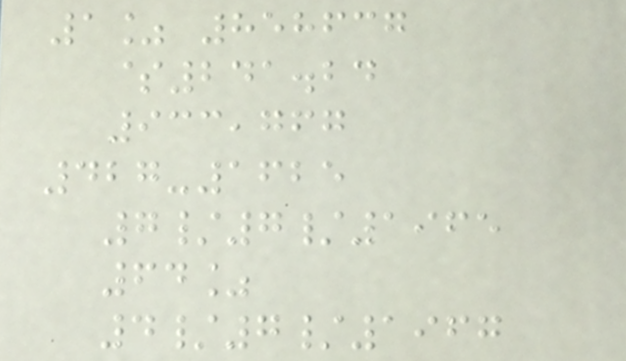1% 858637
$241.24
933,767
427-1625
7/7/1965
64%
4/7/1967
